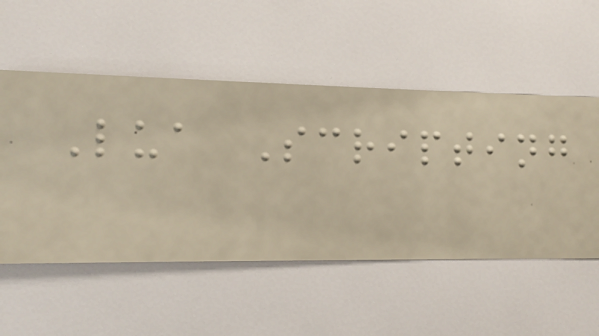Lua Scripting
